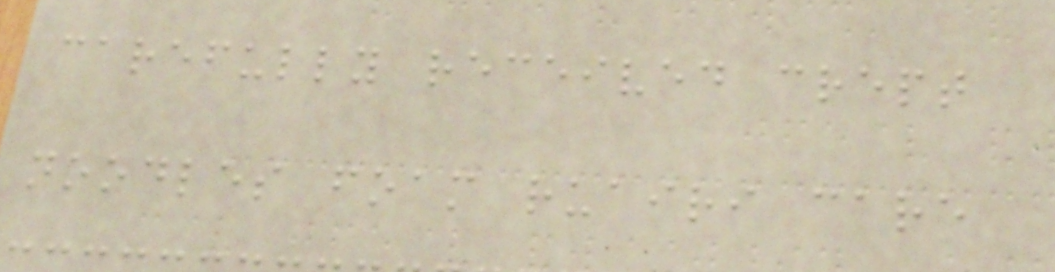carefully received crept
noodles foam ruairi care
